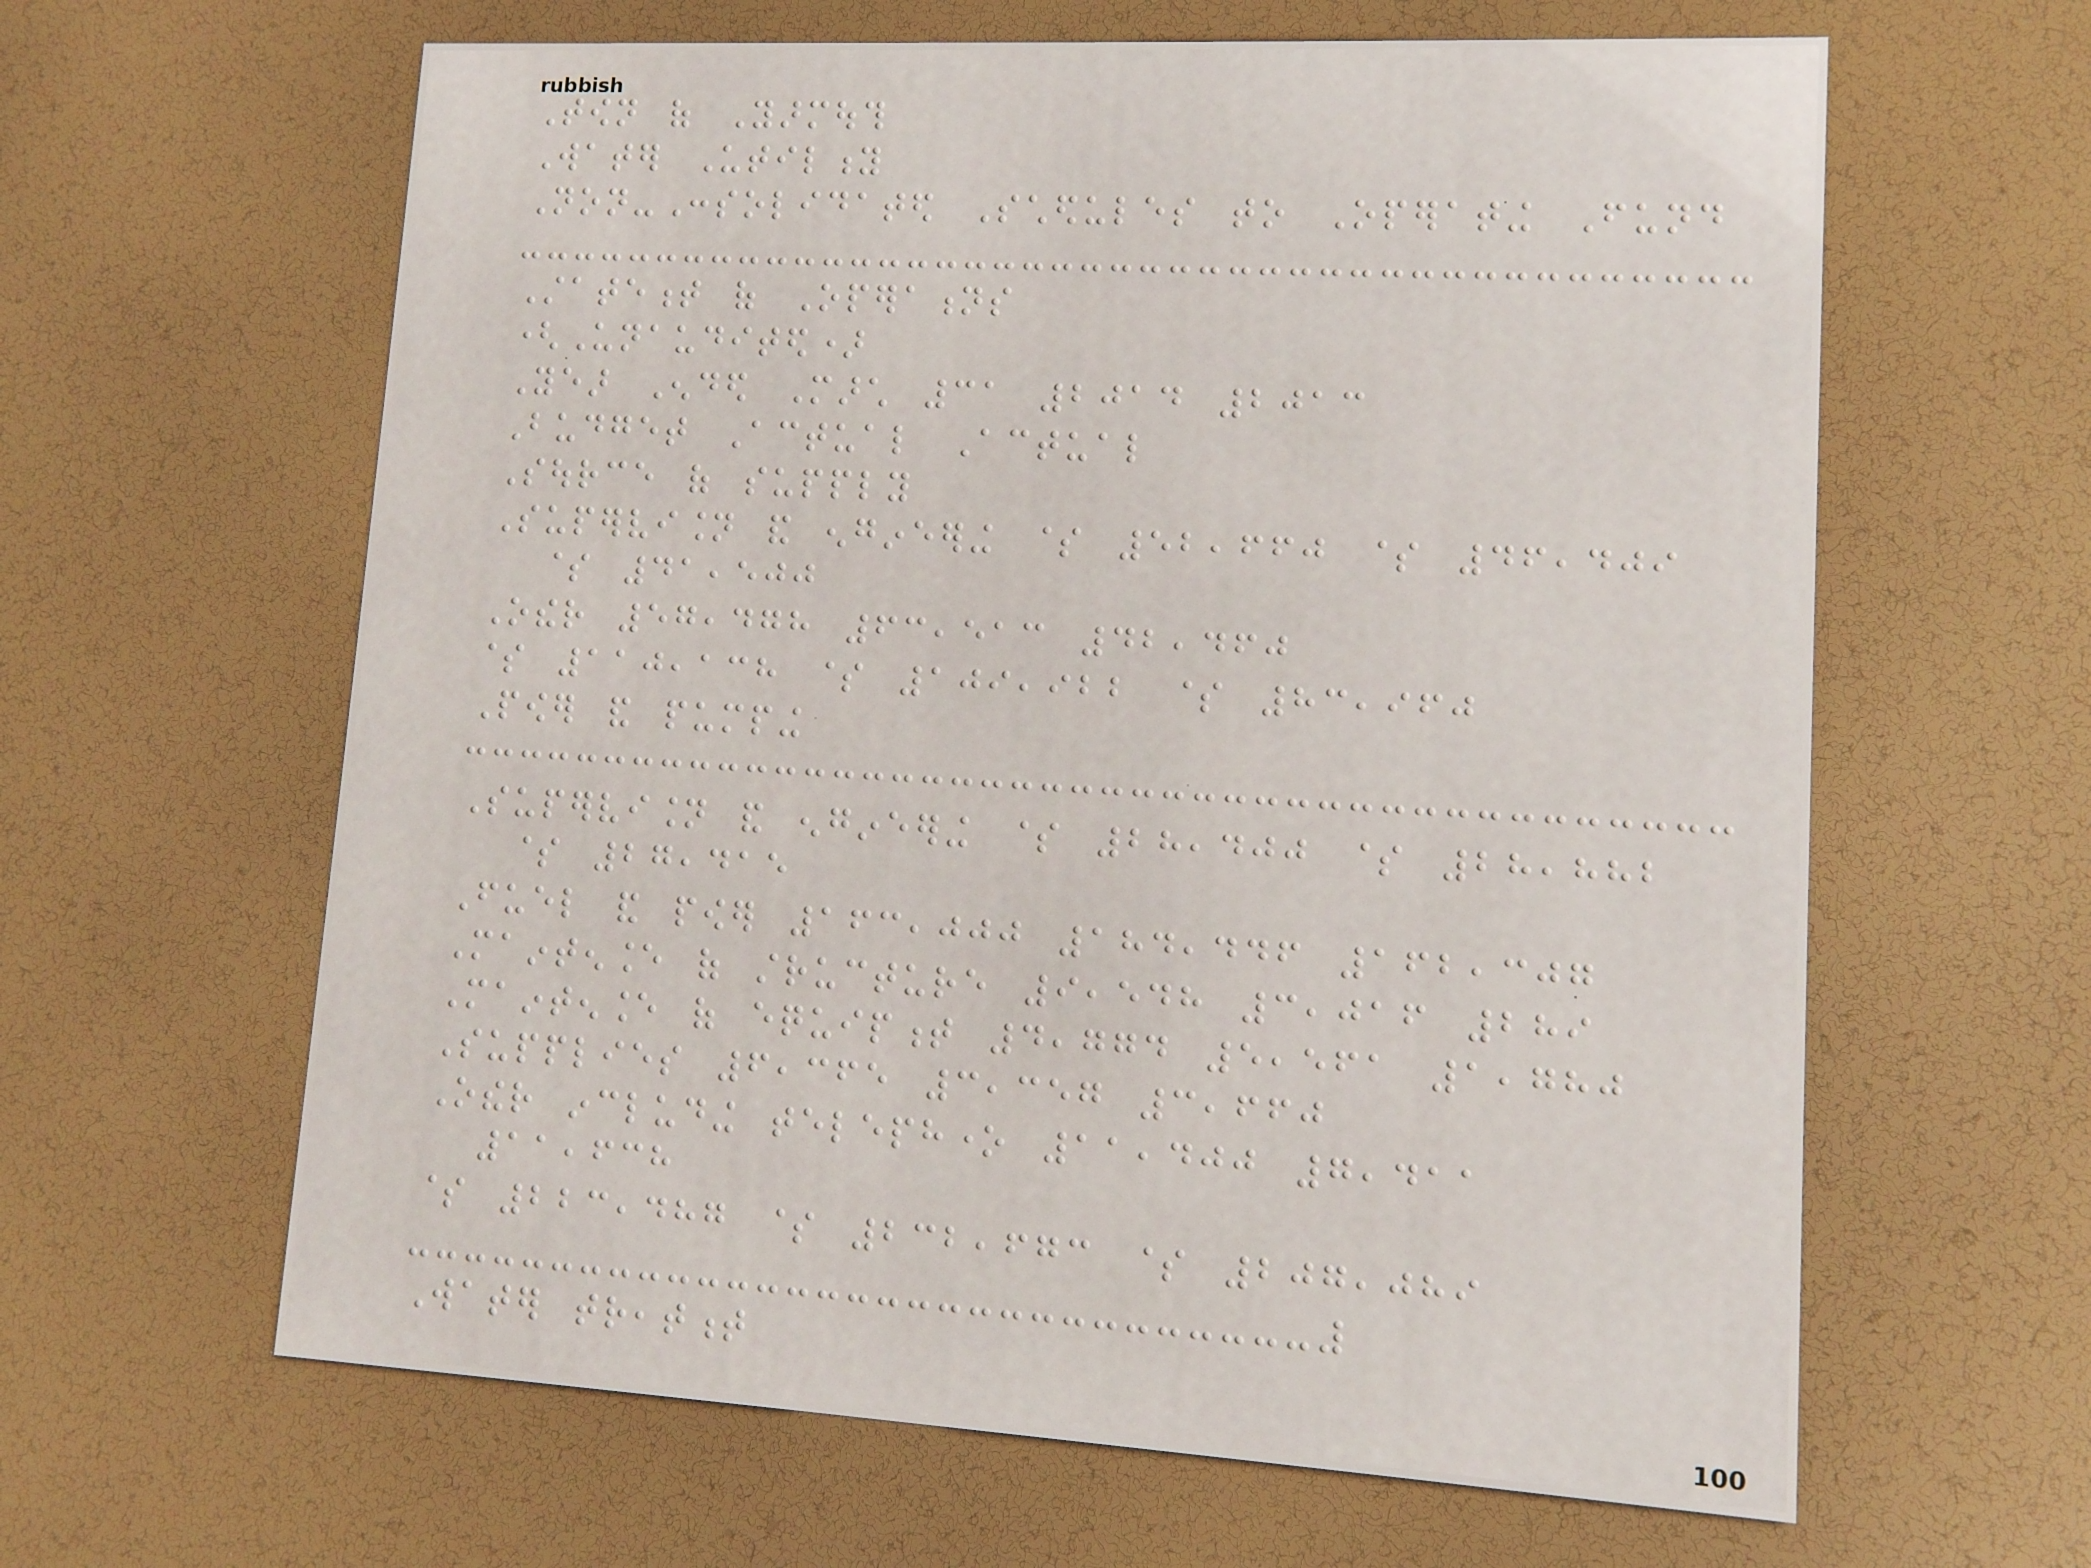Town of Yarmouth
Water Utility
Non-Consolidated Schedules to Operating Fund
Statement of Operations
(Unaudited)
Year Ended March 31 2014 2013
Budget Actual Actual
Source of supply
Supervision and engineering $ 52,660 $ 46,409
$ 41,500
Other 57,478 63,513 42,460
$ 110,138 $ 109,922 $ 83,960
Power and pumping
Supervision and engineering $ 28,400 $ 28,882
$ 27,415
Fuel and power 163,000 184,446 162,307
Maintenance of structure 9,548 3,016 289
Maintenance of equipment 4,774 5,561 1,780
Supplies 6,365 3,357 3,660
Other including telephone 11,400 7,411
11,638
$ 223,487 $ 232,673 $ 207,089
Water treatment
